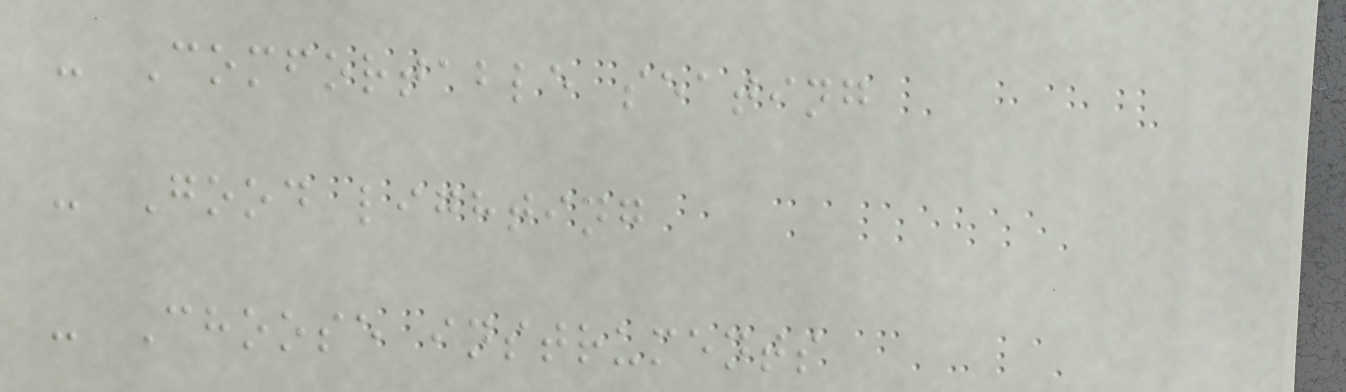- Comfortable seating
- Good lighting
- Choose instruments
